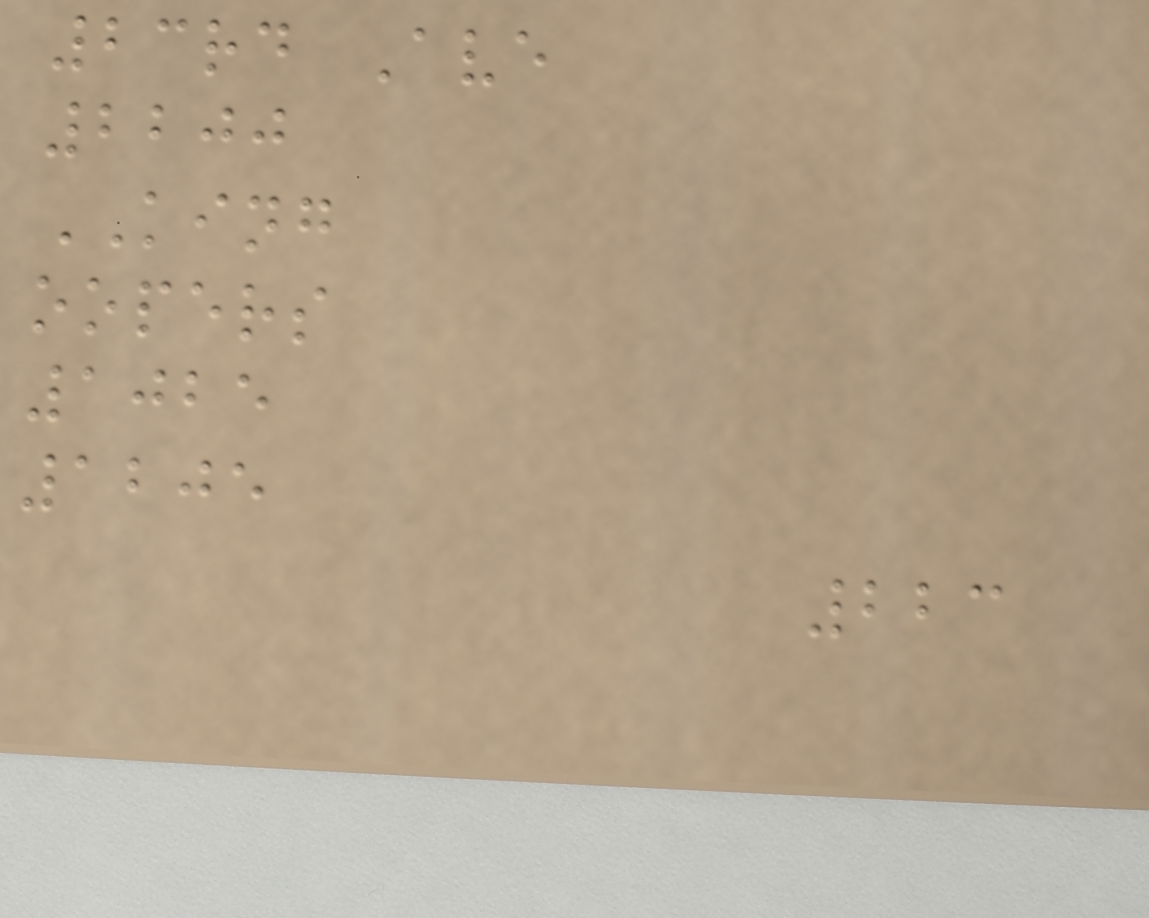23rd Ave
2200
KING
oopers
1025
1205
223
